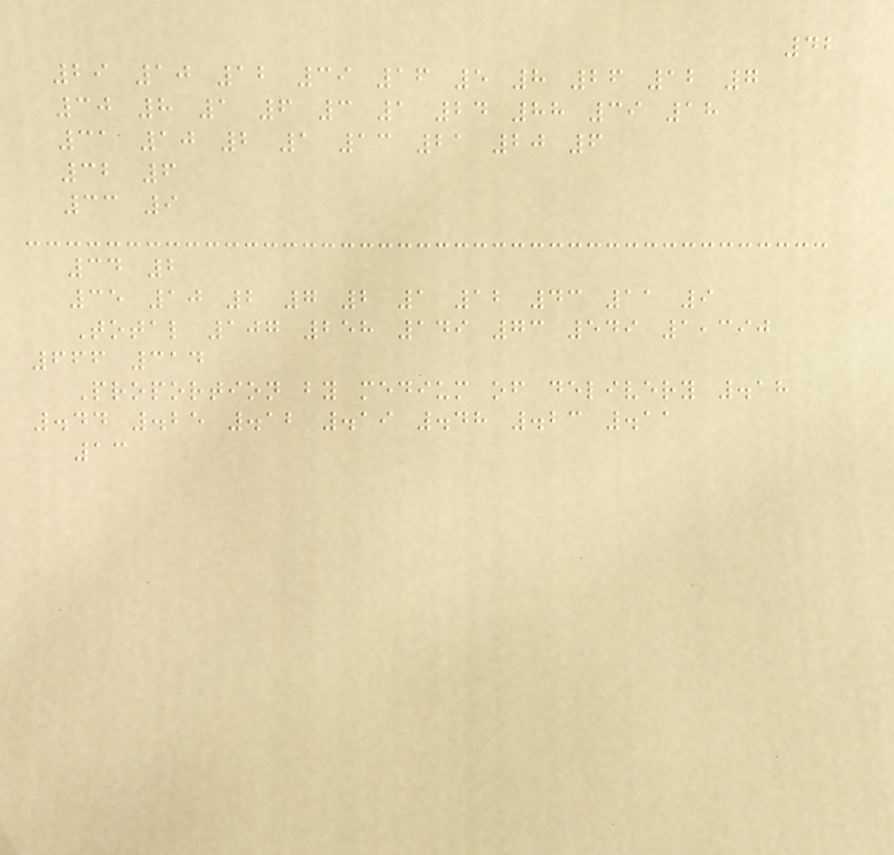42
29 10 12 39 16 5 8 26 12 7
30 8 1 6 3 1 24 88 39 18
31 10 2 1 13 21 20 6
32 6
33 9
34 2
35 10 2 7 2 1 12 43 11 9
Total 107 258 149 73 549 1,390
666 314
Proportion by medium of delivery .18
.44 .25 .12 .19 .48 .23 .11
13
